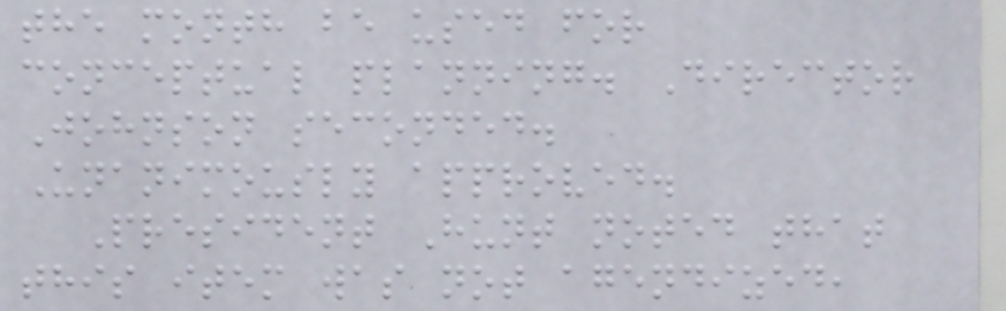the month be used for
conceptual planning. Director
Johnson seconded.
Unanimously approved.
President Hunt noted that
this item was not agendized,
